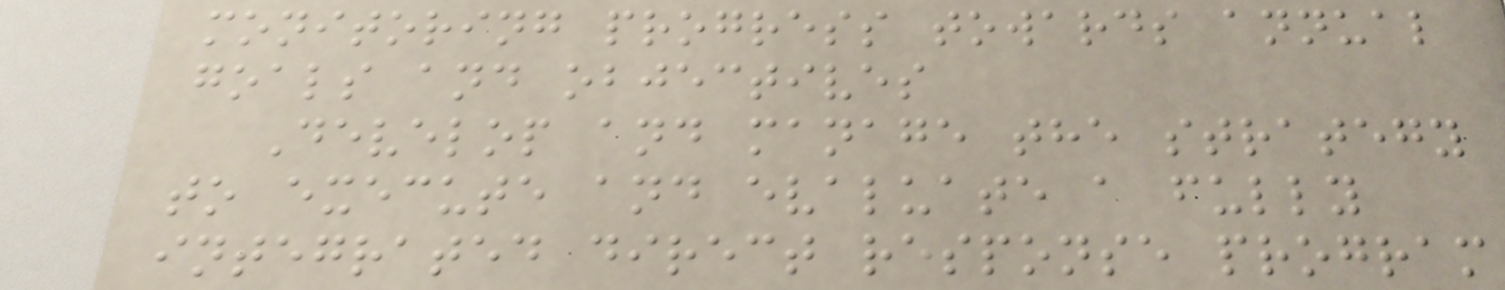monitoring progress towards annual
goals and objectives
Develop and manage the strategy
to execute and evaluate a fully
integrated direct response program
